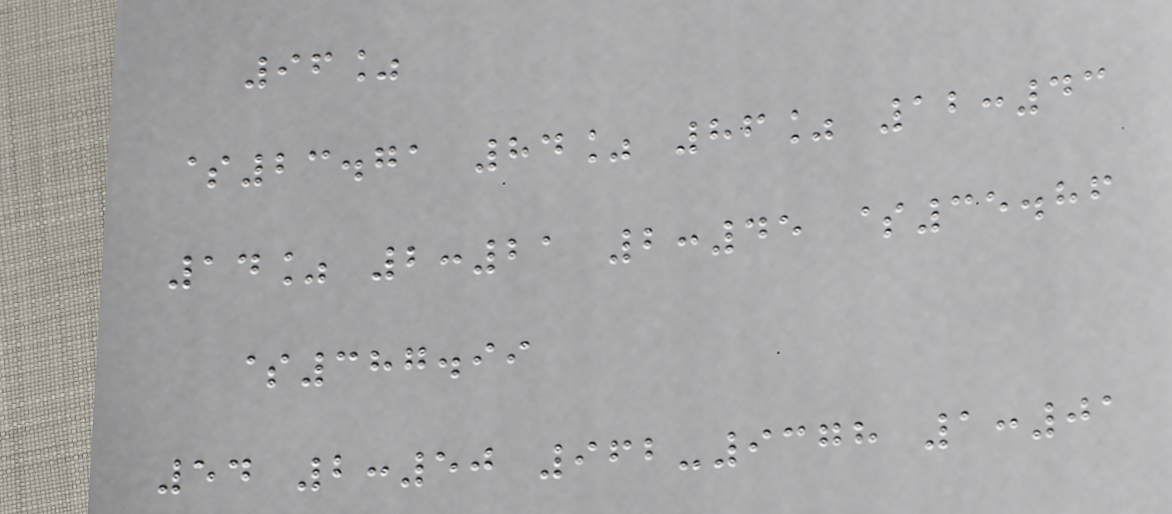96%
$23.71 84% 86% 12:43
14% 2:21 2:45 $35.86
$387.99
54 2:50 962-9378 1:01
